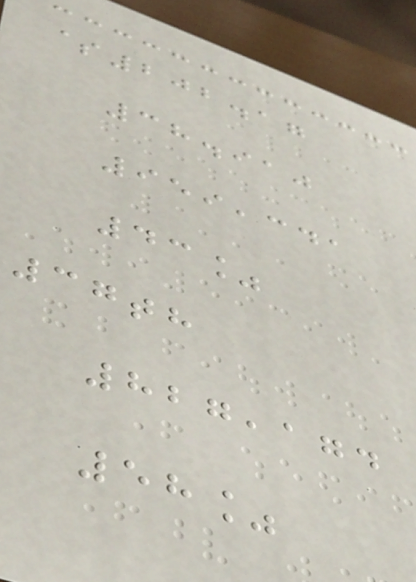$202.17
38.910
959,341
43%
37th
827,174
58%
